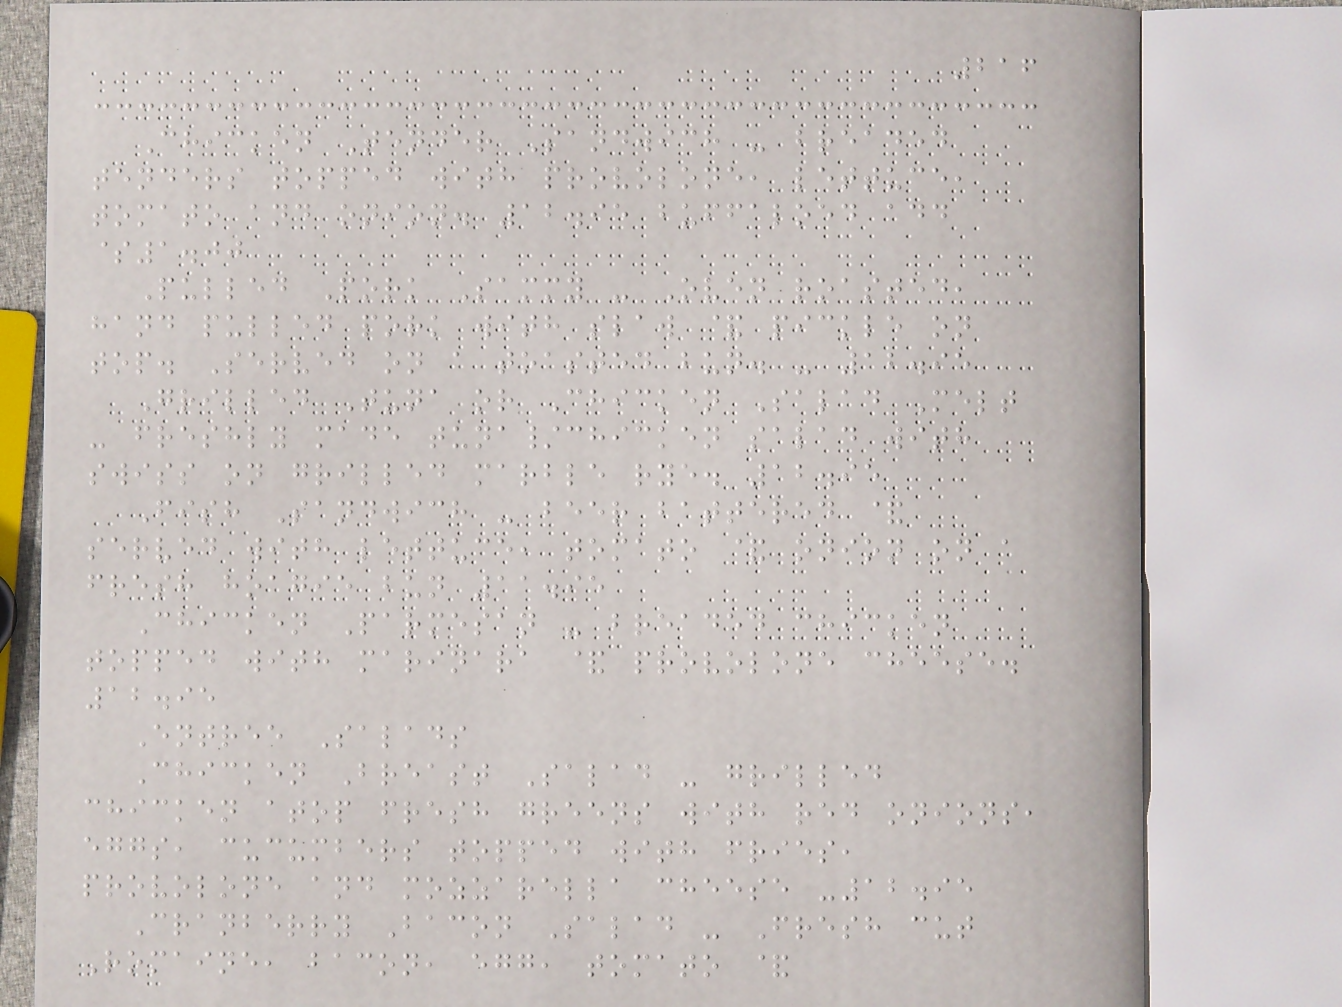216
Chicken Tender Sandwich - breaded
tenders topped with provolone, lettuce,
tomato and onion. 12.95 buffaloed add
$1.00
Pulled Pork Sammy - Oven roasted,
hand pulled pork with slaw & pickle on
top. Served on a toasted bun. - 12.95
Grilled Tuna or Chicken Salad Melt
- freshly made tuna/chicken salad with
swiss on grilled marble rye. 12.95
Fish Sandwich - beer battered &
served with lettuce, tomato & onion on a
fresh hoagie bun 11.95
Chicken Parmesan - breaded chicken
topped with marinara & provolone cheese.
12.95
Entree Salads
Chicken Breast Salad - grilled
chicken atop fresh greens with red onions,
eggs, cucumbers topped with fries,
provolone and mozzarella cheese -12.95
Cranberry Bacon Salad - Fresh cut
Romaine, bacon, egg, tomato &
